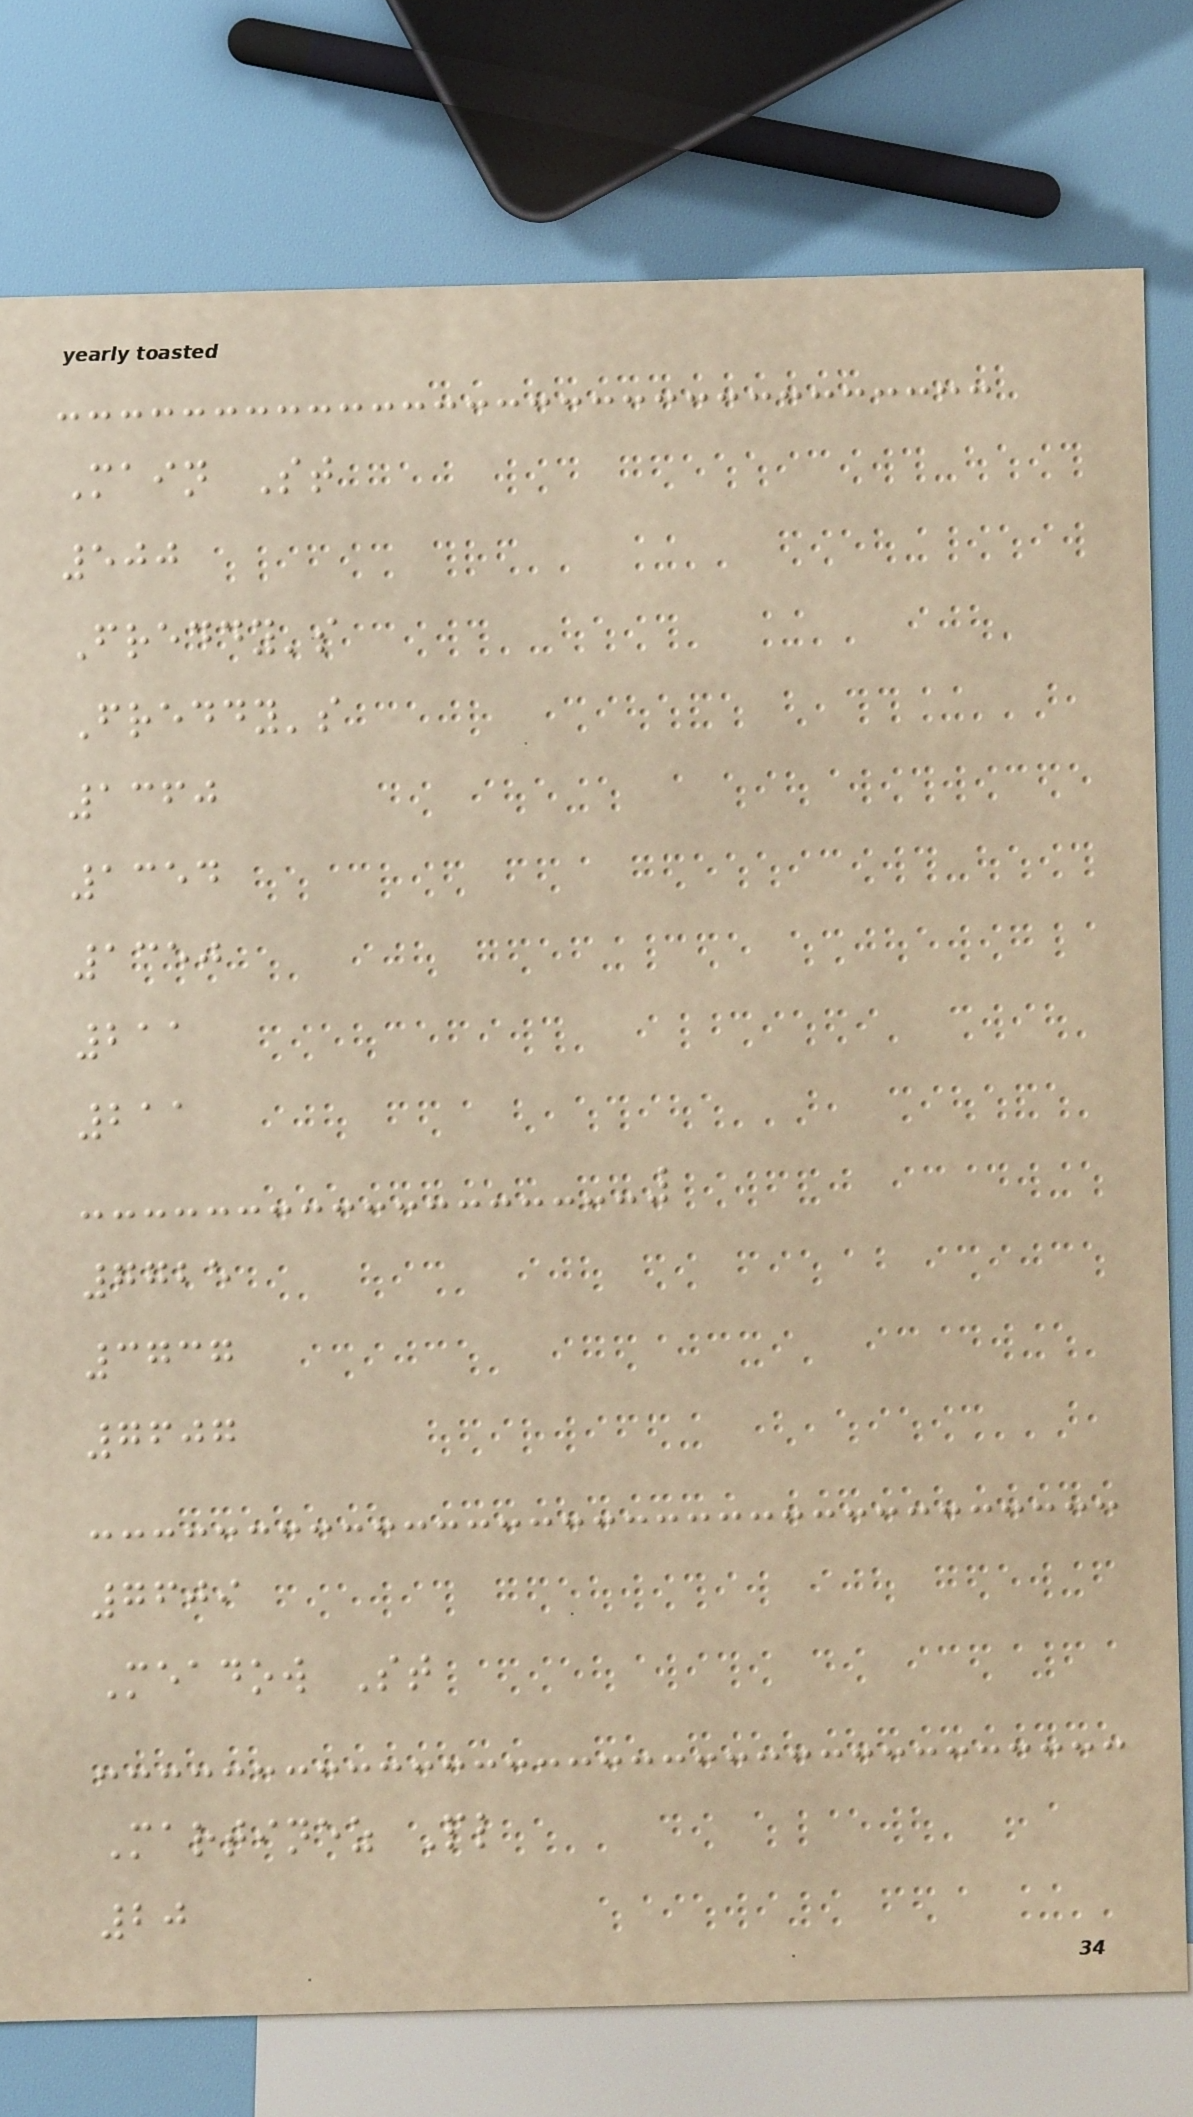Main St
500
Freddy's
Freddy's
1360
1354
1350
211
211
7725
3737
7607
7609
Meadow St
Martinez Pl
20
